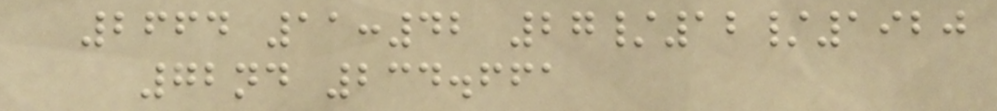2664 11:42 27/12/1920
72nd 234.661
